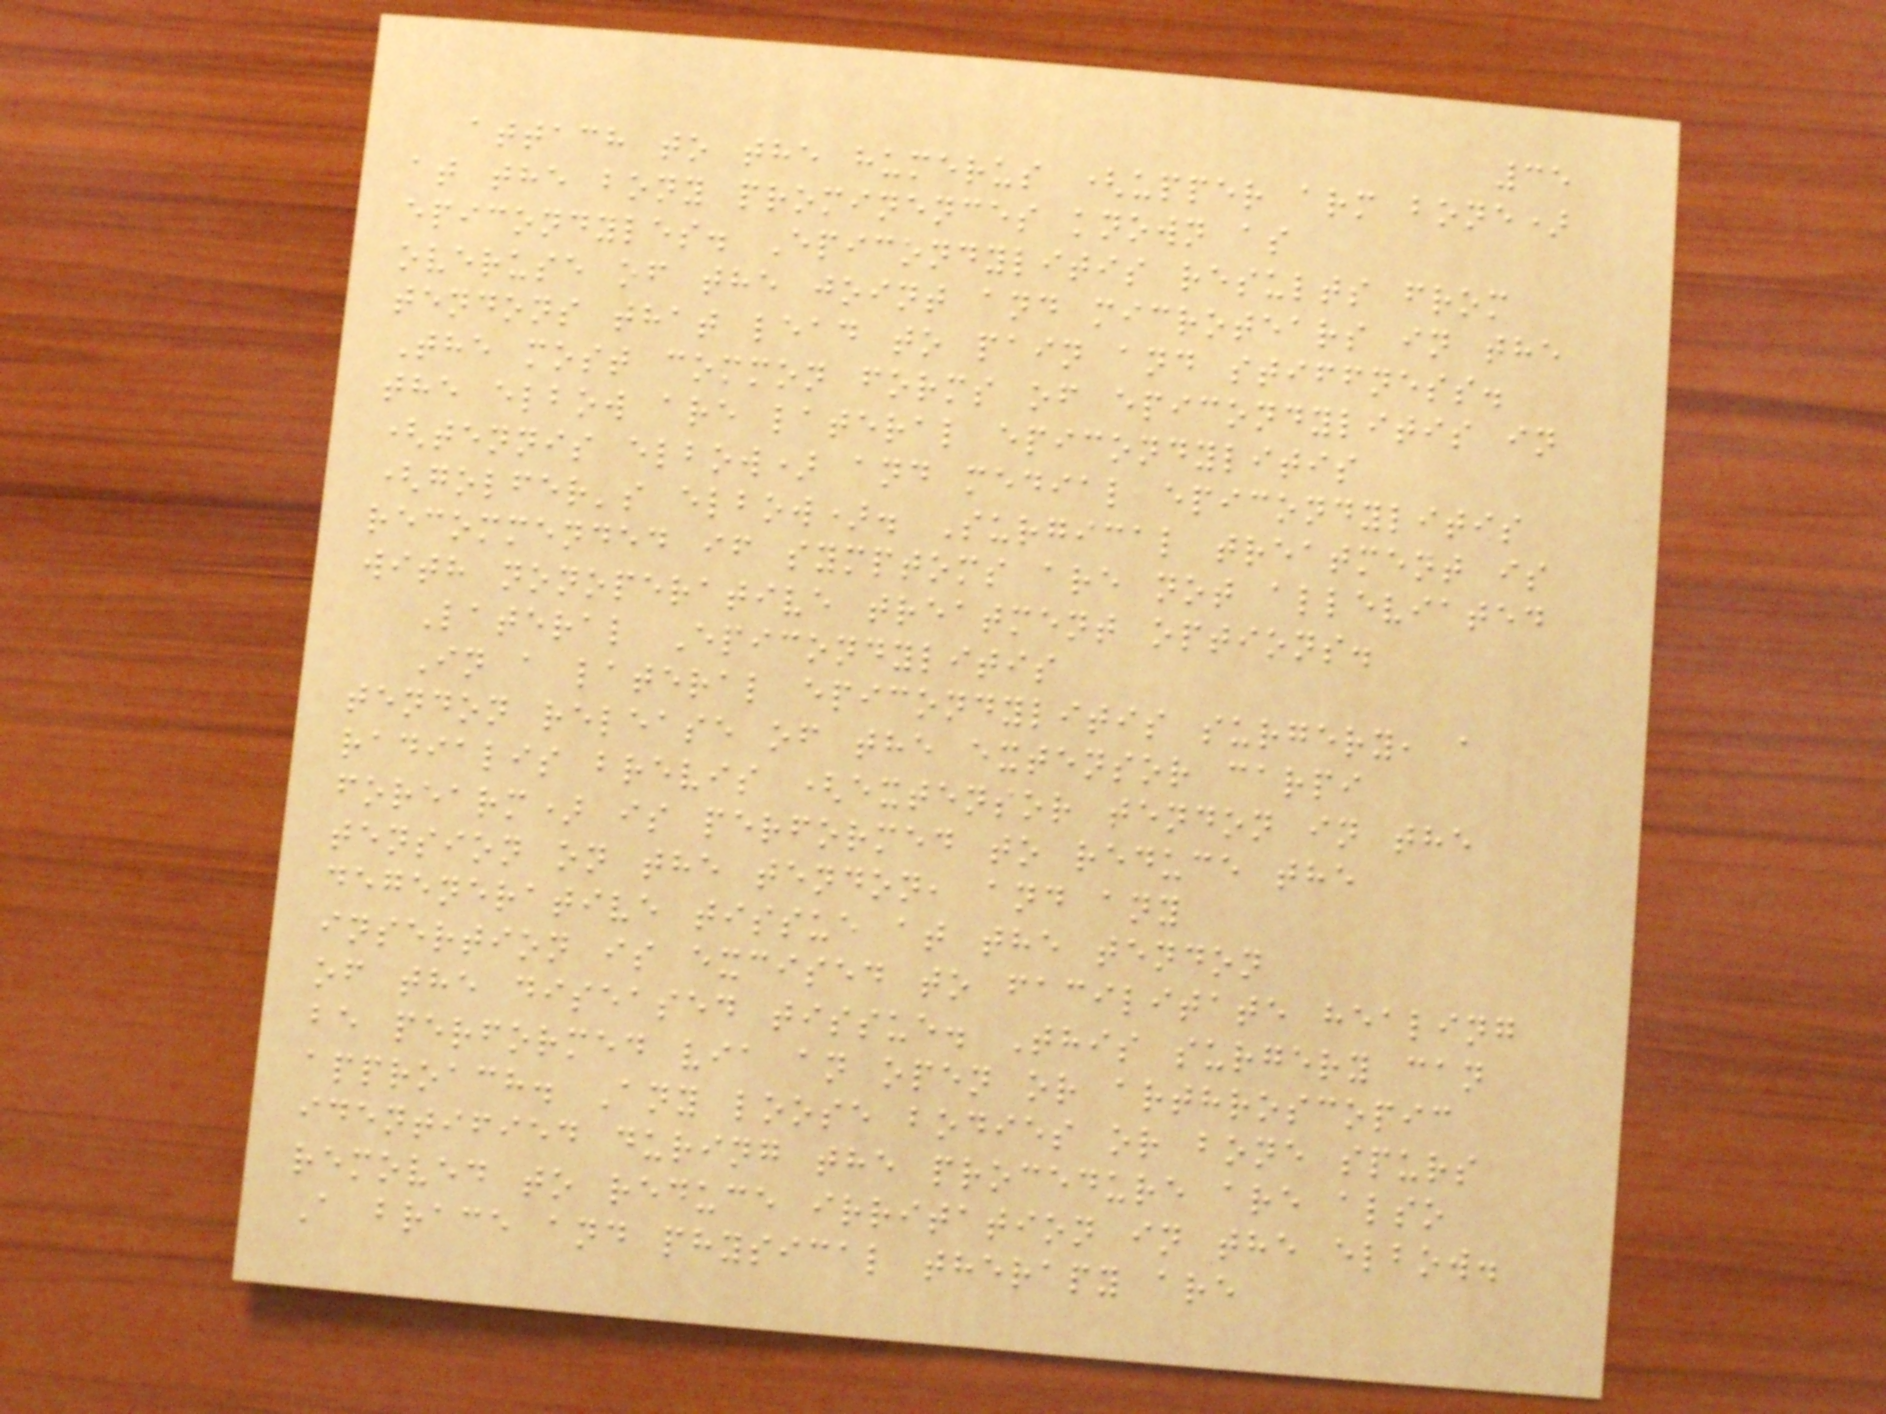35
attach to the humerus (upper arm bone)
at the bony prominences known as
epicondyles. Epicondylitis results from
overuse of the joint and microtears in the
tendons that lead to pain and stiffness.
The most common forms of epicondylitis in
the elbow are lateral epicondylitis
(tennis elbow) and medial epicondylitis
(golfer's elbow). Surgical treatment is
recommended if symptoms are not alleviated
with nonoperative treatment options.
Lateral Epicondylitis
In a lateral epicondylitis surgery, a
tendon release of the extensor carpi
radialis brevis (extensor tendon in the
forearm) is performed to reduce the
tension on the tendon, and any
degenerative tissue at the tendon
insertion is excised to facilitate healing
of the diseased tissue. This surgery can
be performed via an open or arthroscopic
approach. Any loose bodies or bone spurs
identified during the procedure are also
removed to reduce irritation in the elbow.
A brace and physical therapy are
